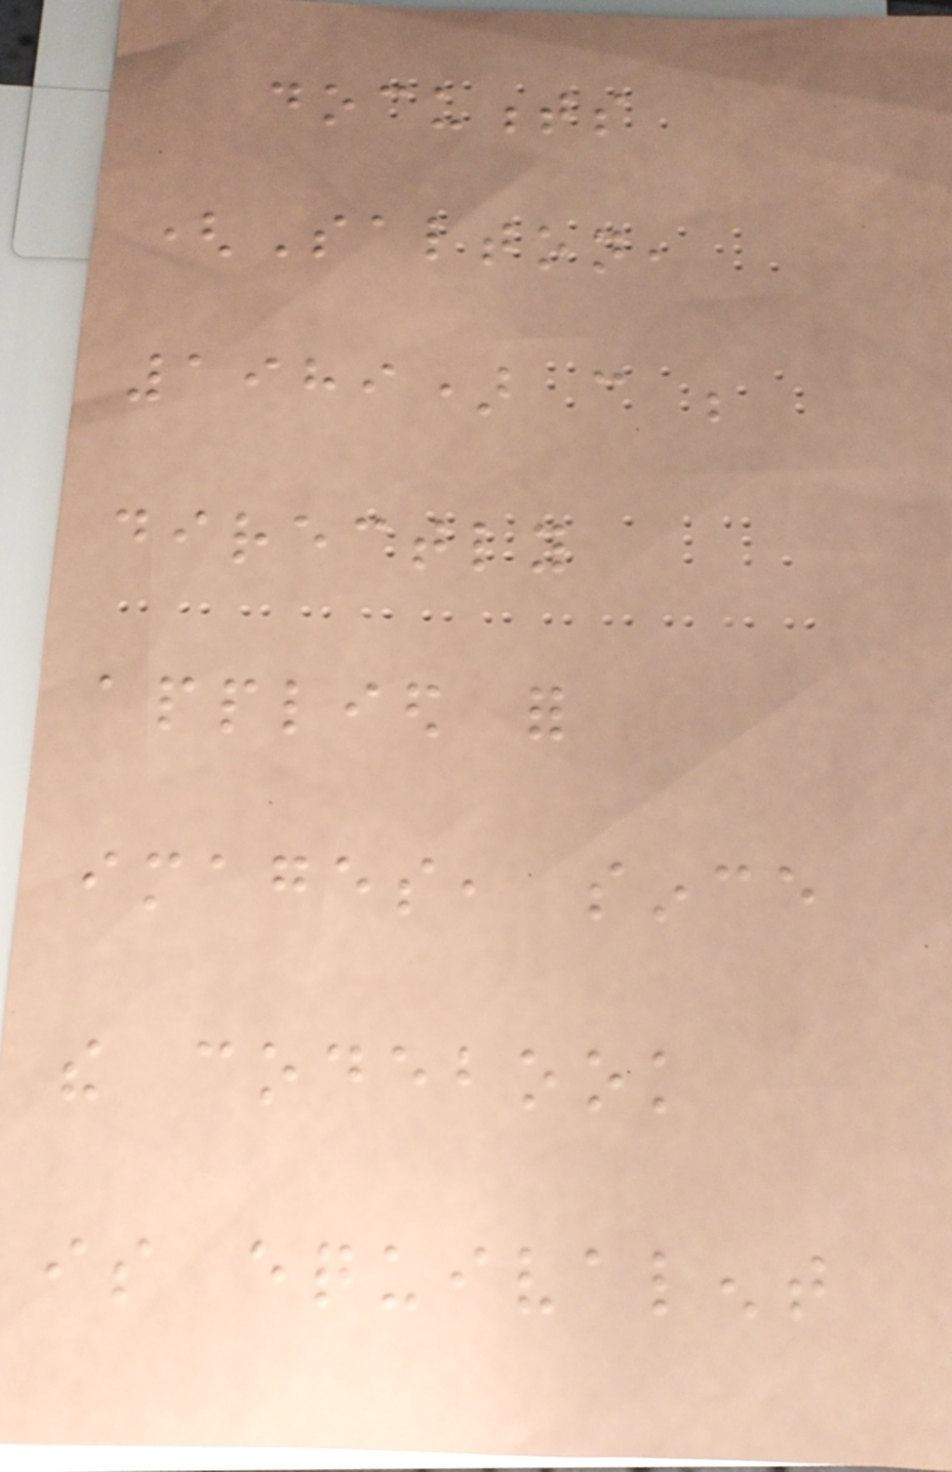documents
(Salton,
1989) can be
directly
applied for
images, since
the codebook
is equivalent
